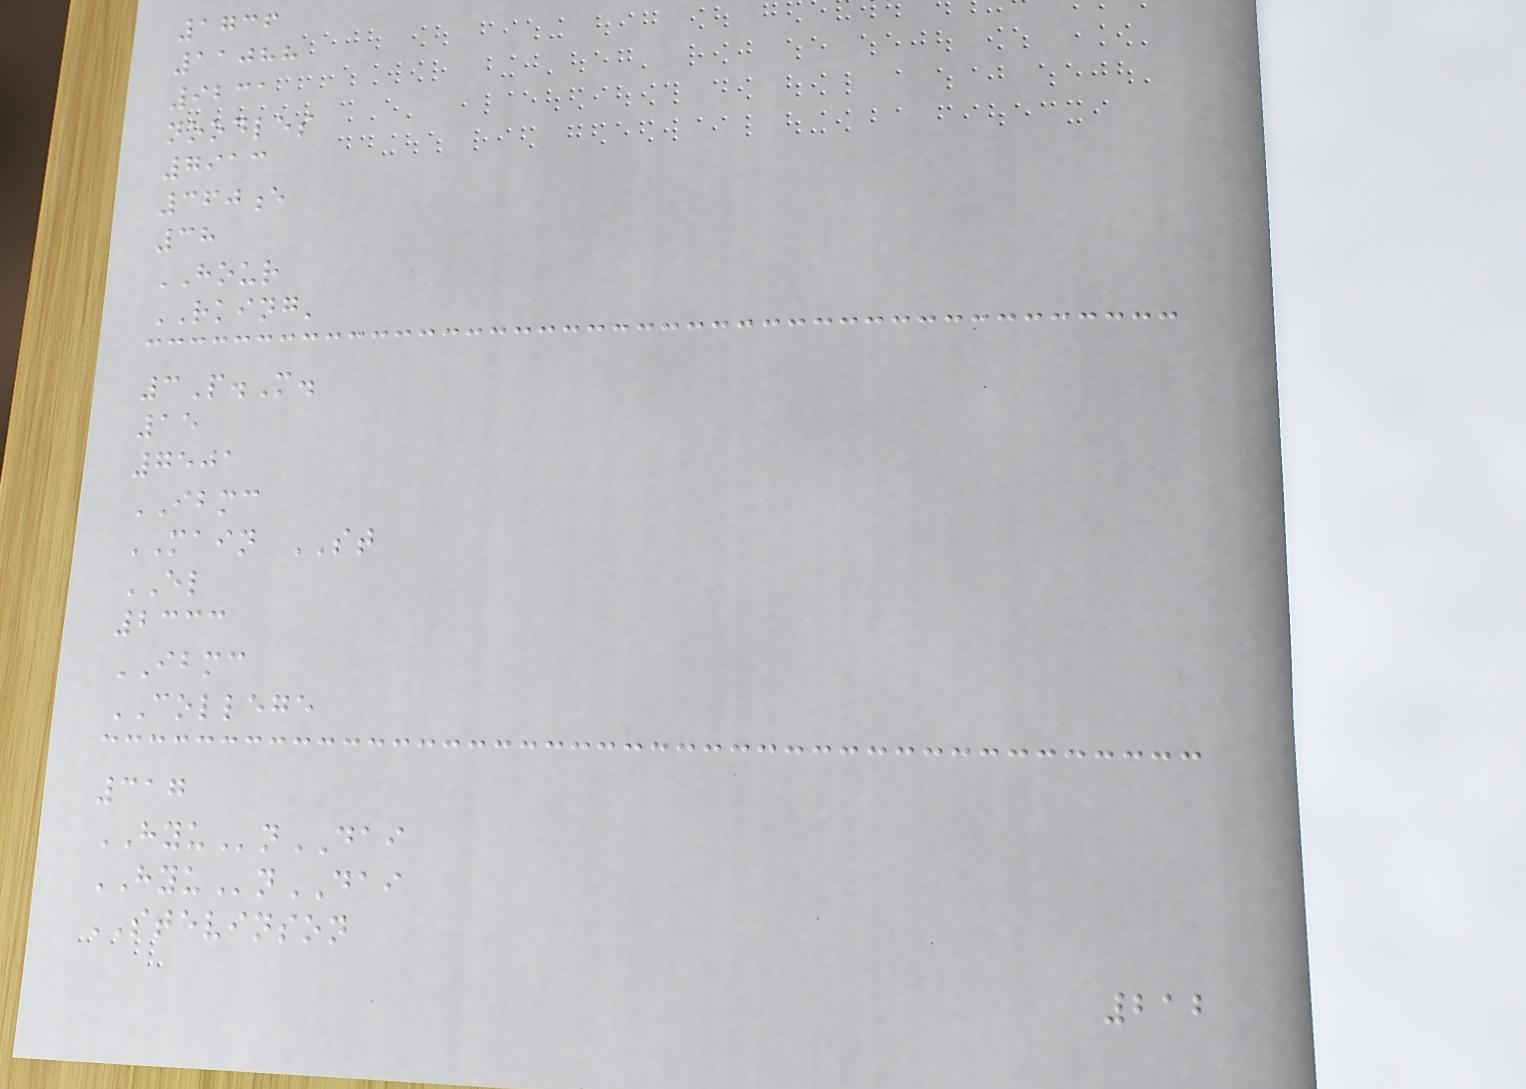1736
11088
9231
noodles
7913
360e
38
HOUR
RKING'
3P.M.
15
7501
IBMC
MAIN ST
EL
2333
IBMC
COLLEGE
317
HYUnDAI
HYUnDAI
STEVINSON
212
